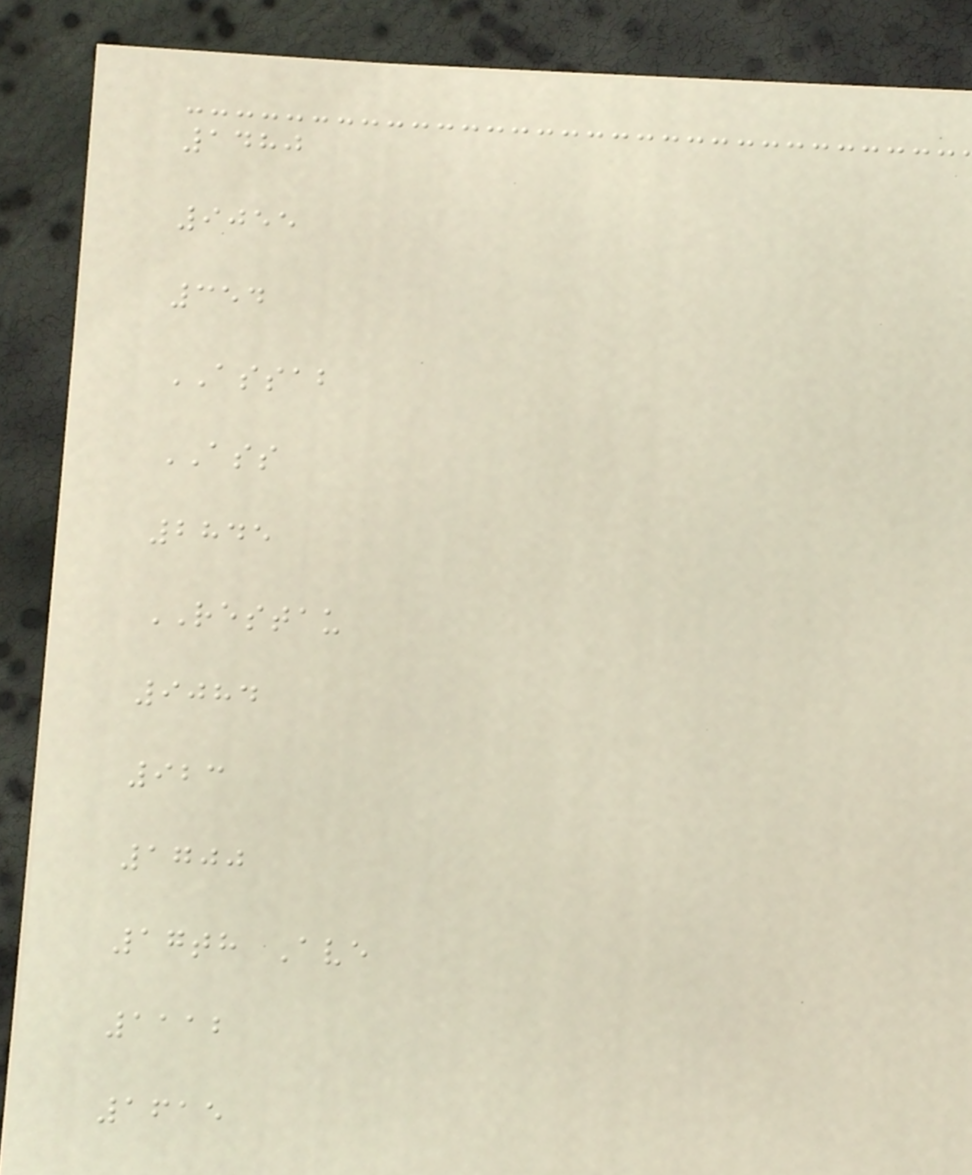1480
9055
354
ASSAB
ASS
2845
RESTAU
9084
923
1700
17th Ave
1112
1615
